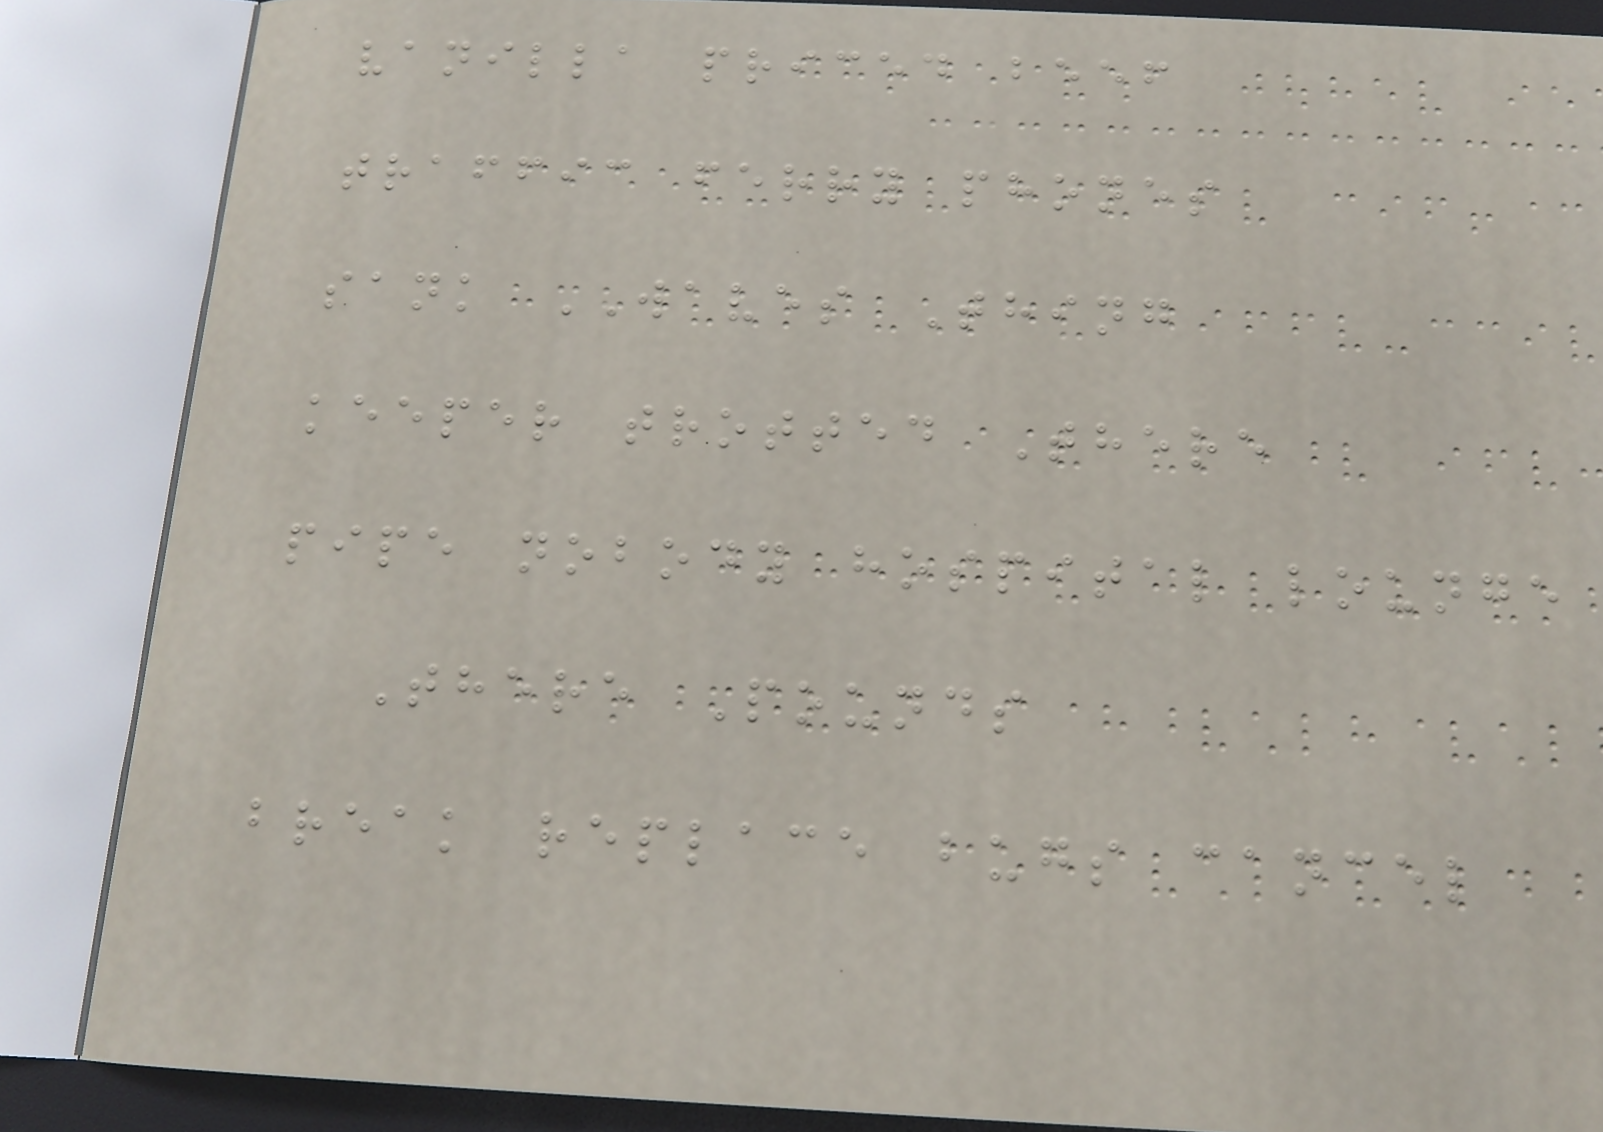vanilla priced beef
traffic ferry phones
sank WAVES Thing
keeper trotted There
pipe nobody hospital lounge
There Pounds
break replace bugs cancel
